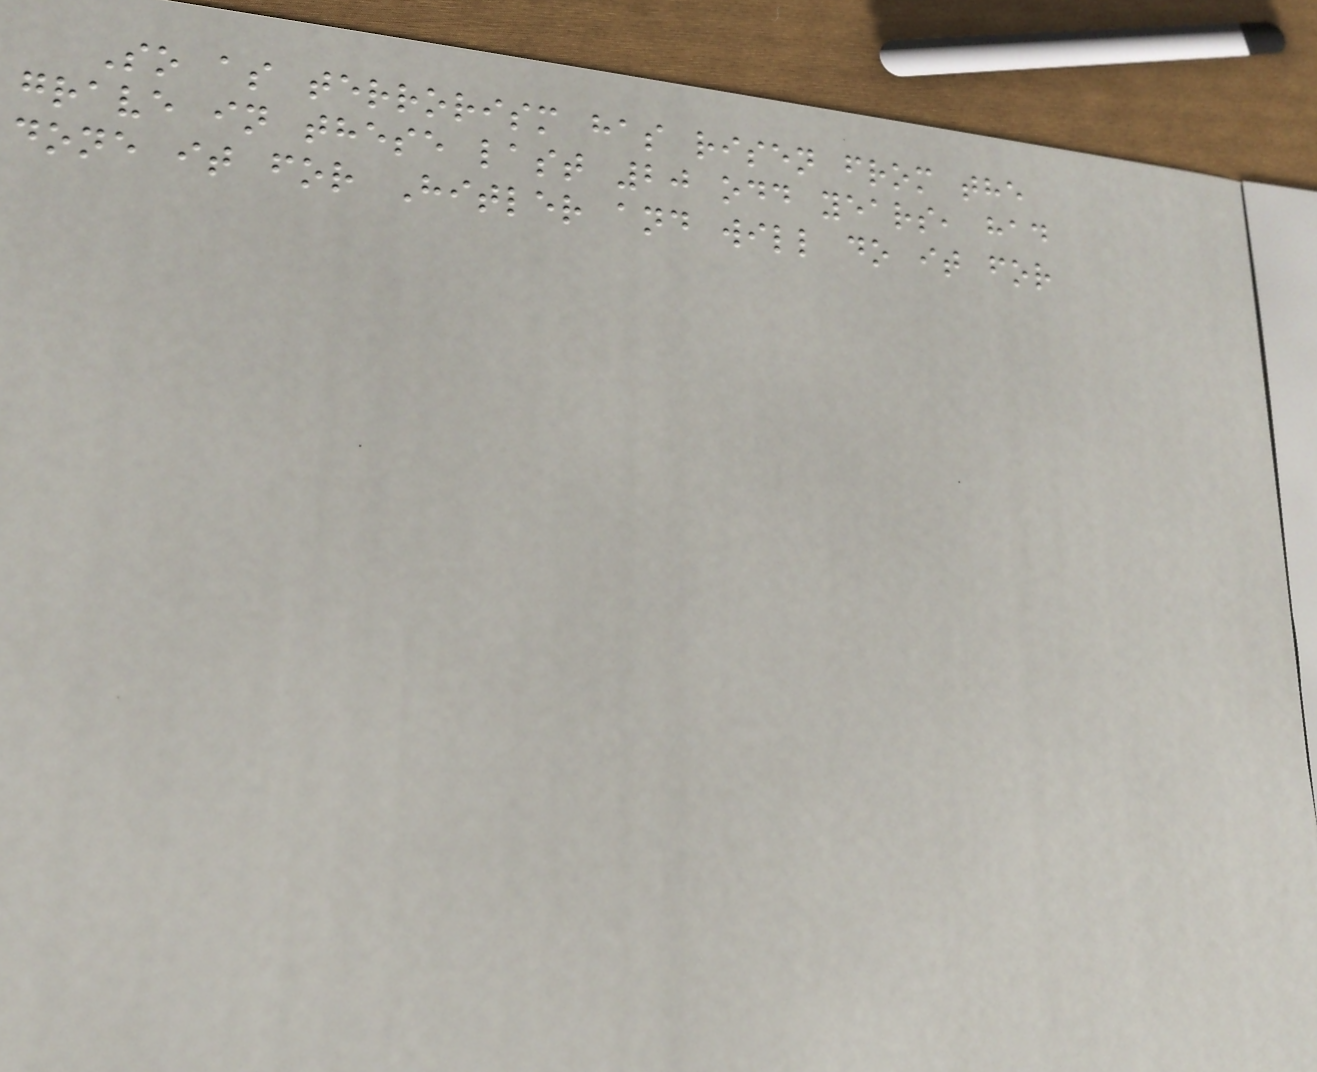So as terrorism has risen from the
grave in these last 20 odd years, had
done it for Hitler and will do it for
